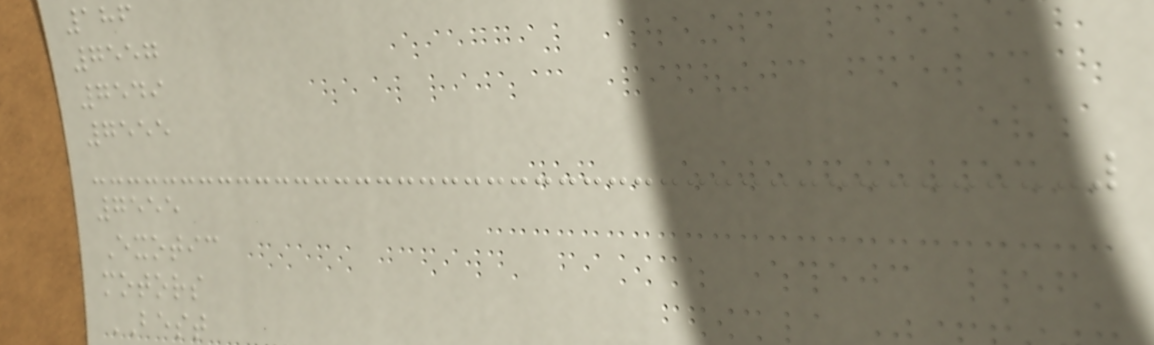186
7557
7549
7555
7555
Exotic
motors
BEST
